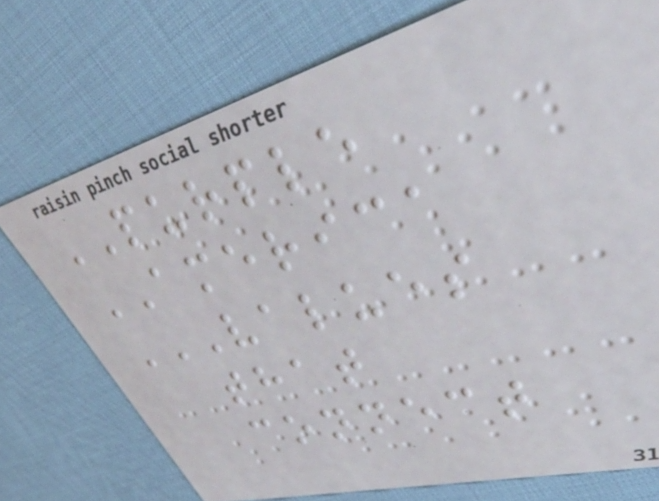PURPLE
AMERICA
VALUES
THAT
CONNECT
